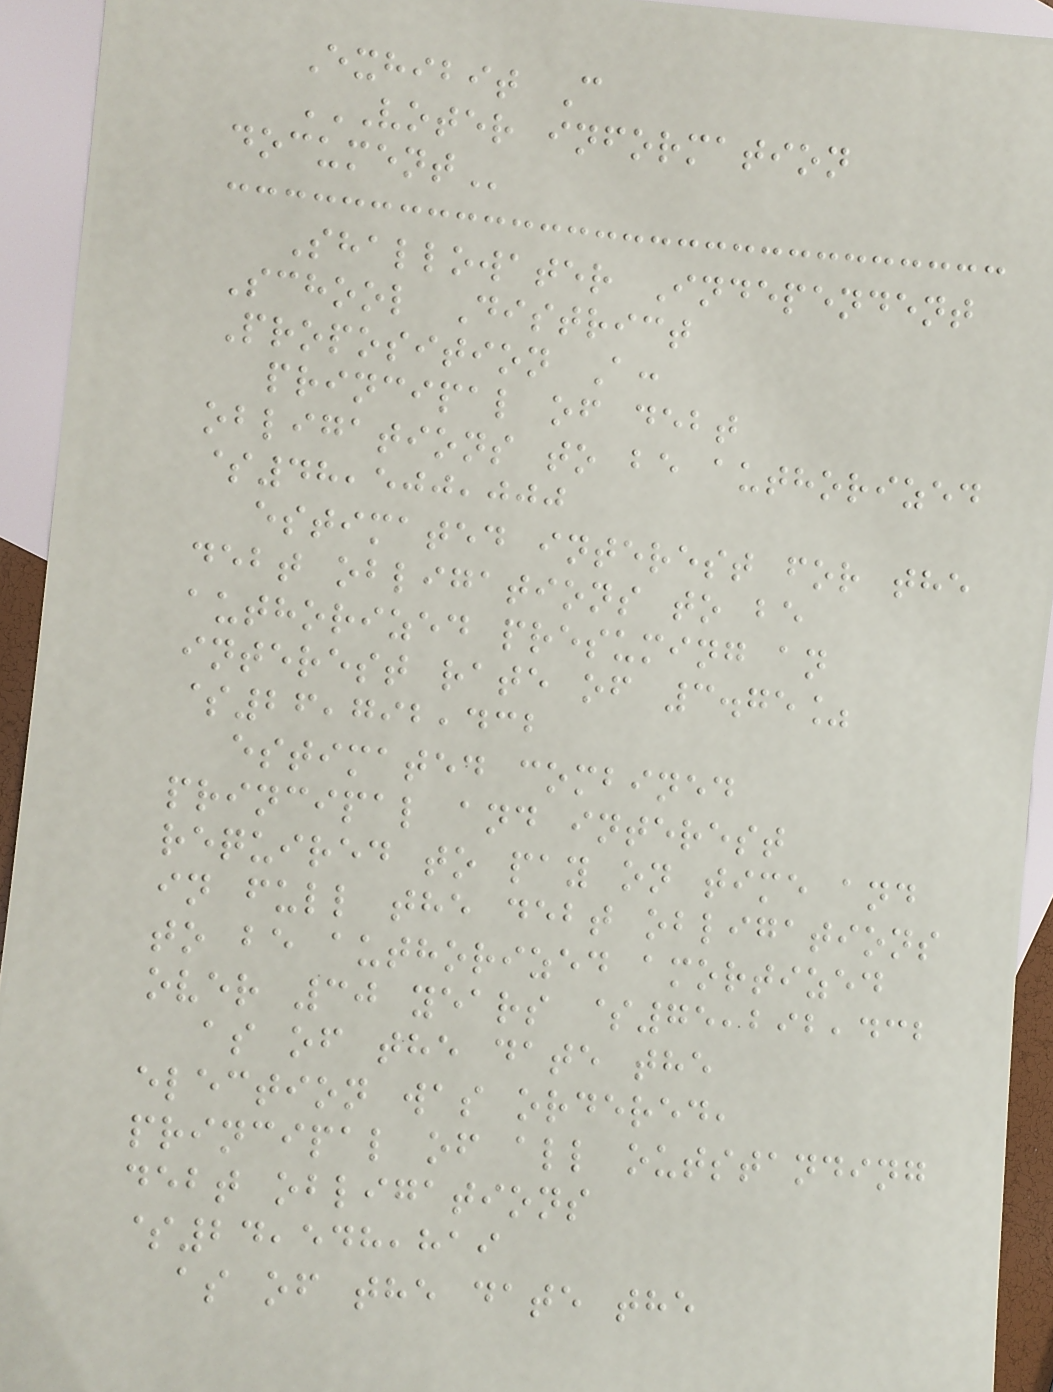Exhibit C
VOTER INFORMATION
DOCUMENT
Shallowater Independent
School District
Proposition A:
principal of debt
obligations to be authorized
$48,500,000
estimated interest for the
debt obligations to be
authorized presuming an
interest rate of 3.75%
$26,792,432
estimated combined
principal and interest
required to pay on time and
in full the debt obligations
to be authorized amortized
over 30 years $75,292,432
as of the date the
election was ordered,
principal of all outstanding
debt obligations
$24,548,819
as of the date the
